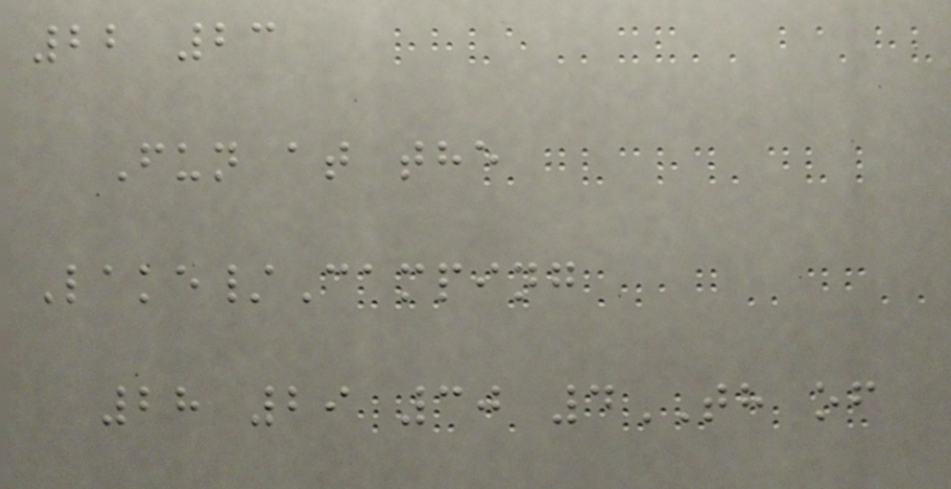22 23
Fun at the
Lake/Camping
28 29 30 4TH of
